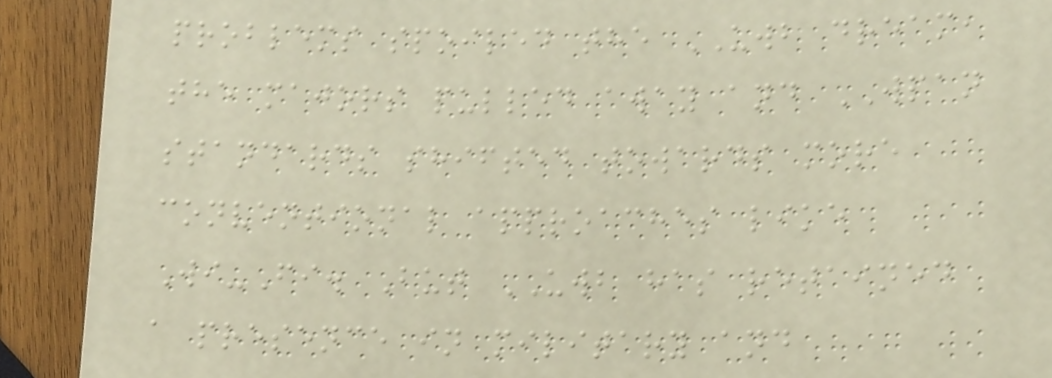problems spoiled the UWB dream,
the majors pulled away and WPAN
standards shifted towards more
conventional approaches like
Wi-Fi. But UWB has retained
a presence in military and
